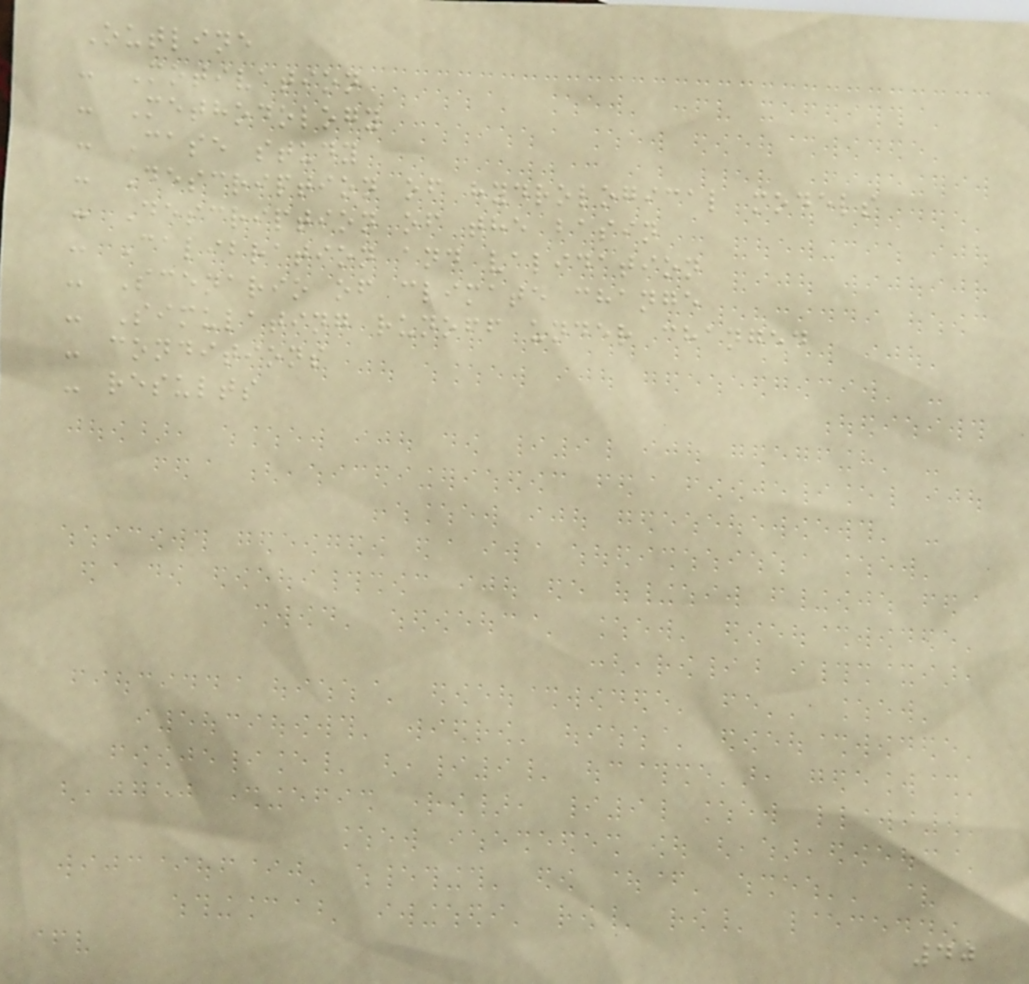Outline
- Motivation
- Methodology
- Case study
- Description of hydrological models
- Description of the basin
- Calibration and validation
- Scenario of climate change
- Simulating runoff under changed
- conditions
- results
40
